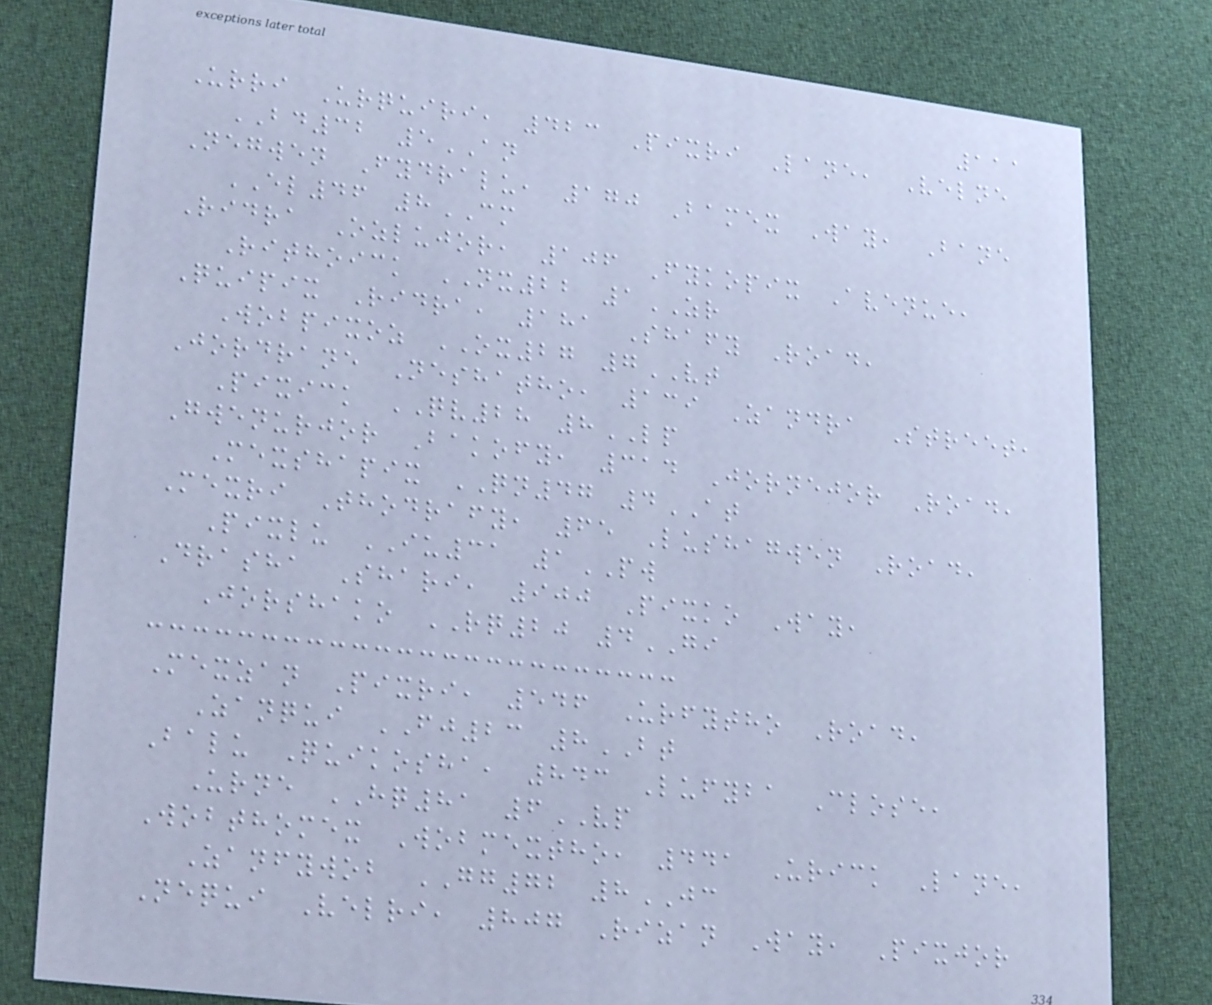111
Urri Urquiri, 423 Pixri Lane, Velne
BD32 5AN
Negwen Fydralu, 170 Bamex Way, Bane
EL46 8CM
Ridra Ozlujor, 106 Fykopix Avenue,
Rithoick NX22 1ZR
Quipix Ridra, 181 Shafy Road,
Wobpixoz OX27 7VT
Jordrane Neshatho, 139 Zandra Street,
Pixick QV28 8LP
Gwenurjor Bakofy, 314 Jornejor Road,
Mexshapix QN47 4AT
Mexri Thodrafy, 65 Lushagwen Road,
Pixlu IU31 1PW
Drasha Shari, 900 Pixko Way,
Jorshako RQ20 4GI
Mexzan Pixri, 546 Urfytho Road,
Zanqui FJ23 8BT
Balu Quikosha, 843 Lufyba Close,
Urne HQ81 6VP
Wobthomex Wobmextho, 441 Urick Lane,
Zanfywob GG72 8JC
Nequi Velri, 807 Rizan Way, Pixjor
